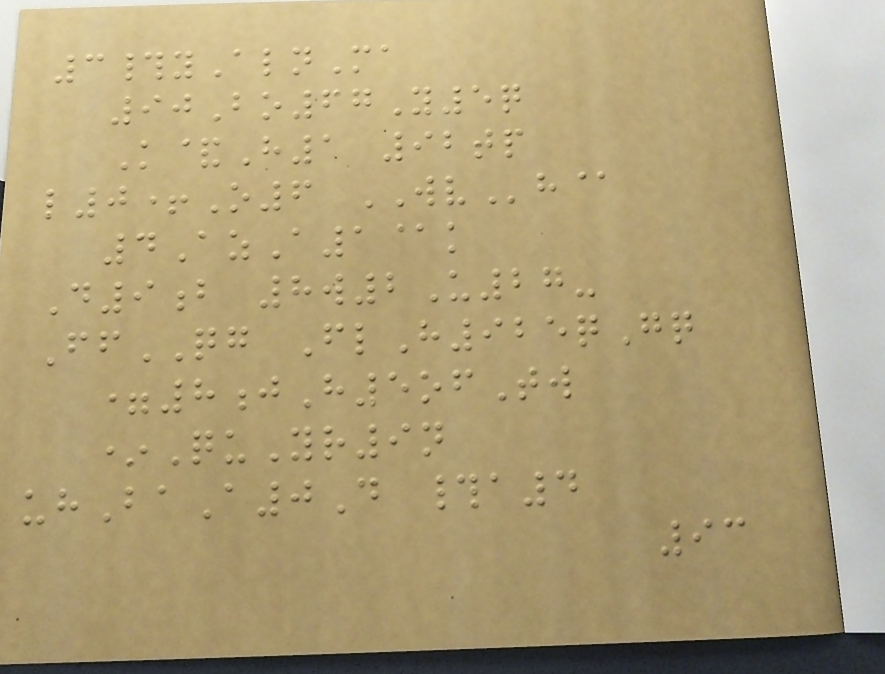3#yAlnMa
90Bo67Y5q
K&H1 92tp
l0+O6 WVh@
4AzA1@k
D9b 8w2U27-
FfQG FlH925qGq
=8jH5ofTw
*QuYr9n
uhBaA0D #a4
93
